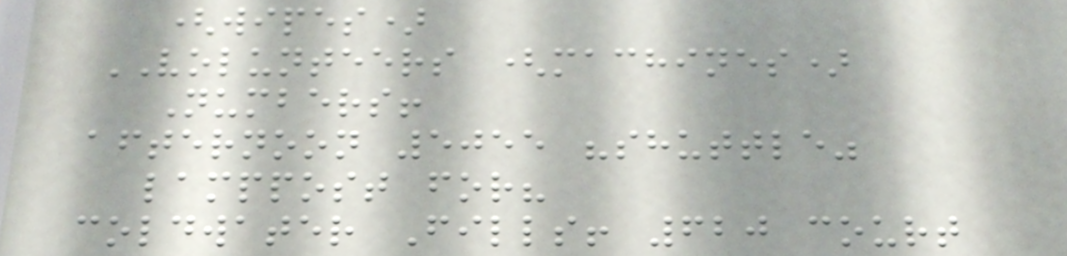(wipes)
VOLUNTEERS (machines)
Numbers!
afternoon 5055 "shuttle"
lamppost for?
coldwater Fills! 620 court
